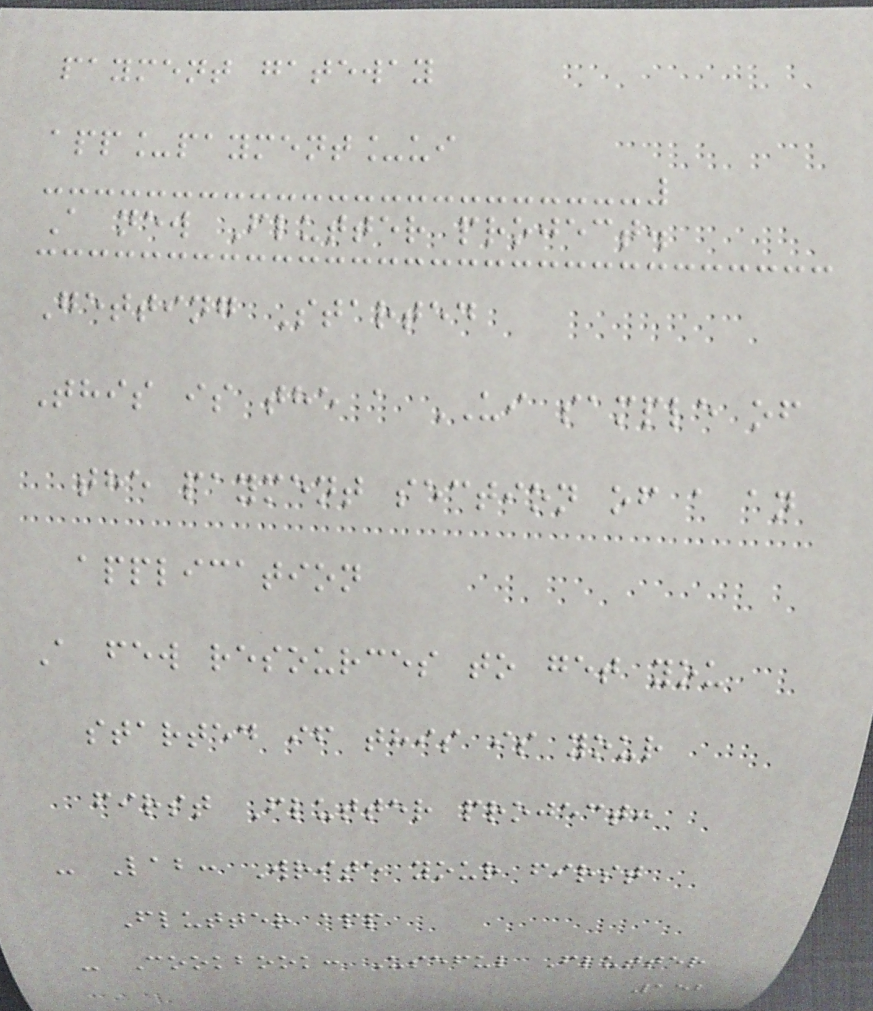payment gateway
app_payment_ui
A new Flutter project.
Getting Started
This is the a UI sample of
the payment section of a an
application
A few resources to get you
started if this is your
first Flutter project:
- Lab: Write your first
Flutter app
- Cookbook: Useful Flutter
152
